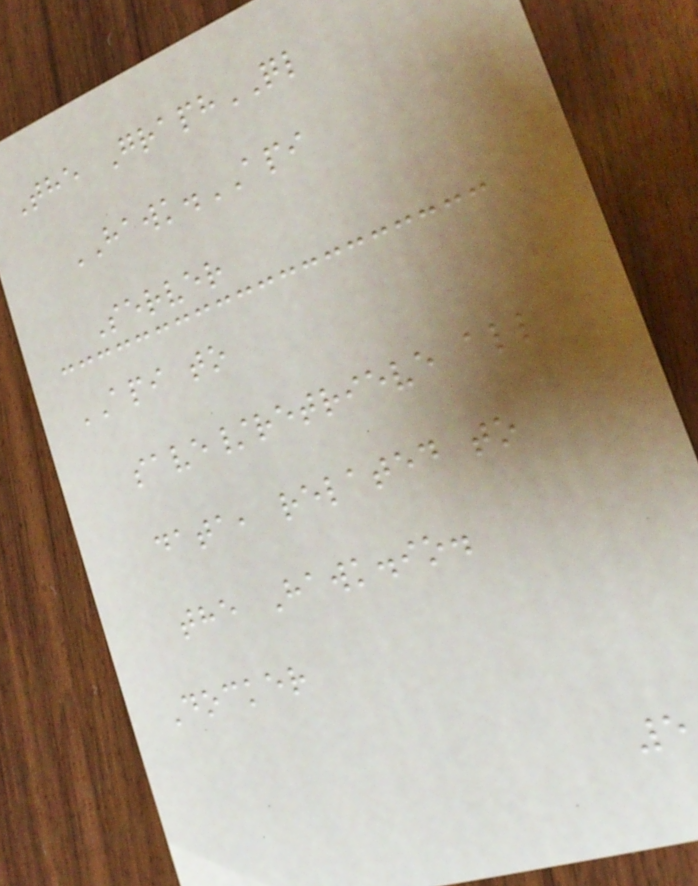The GraphQL
HAWK.API
Server
API to
save/retrieve all
data, related to
the Hawk.io.
Docker
5
